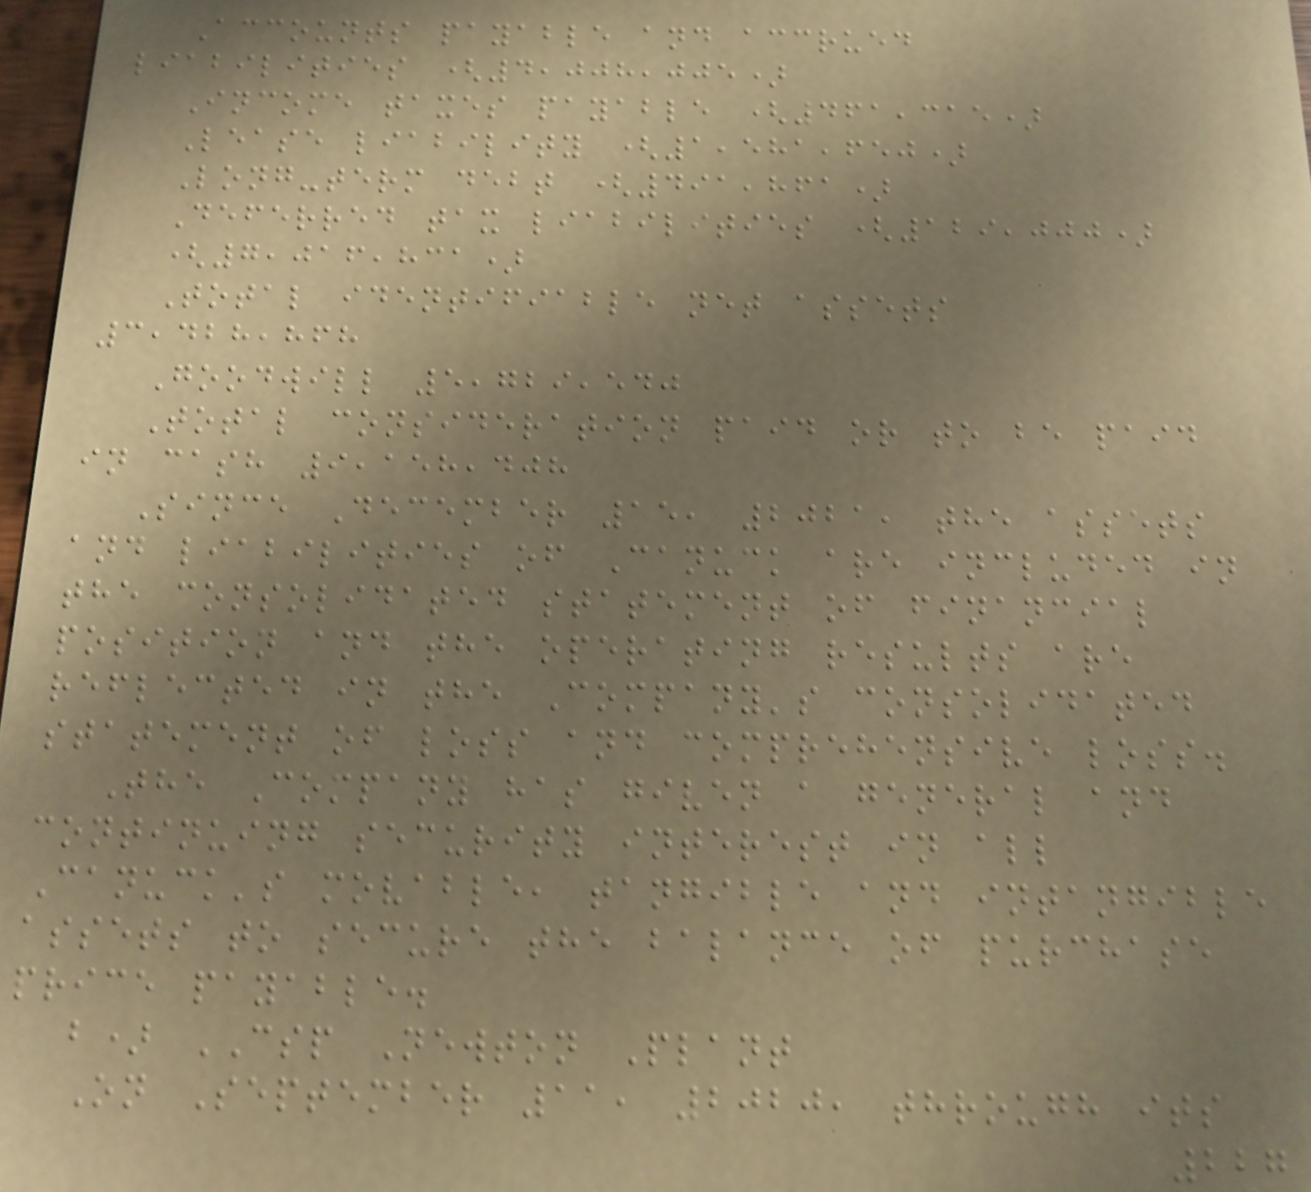Accounts payable and accrued
liabilities (4,008,005)
Income taxes payable (461,315)
Lease liability (1,581,650)
Long-term debt (491,861)
Deferred tax liabilities (129,000)
(7,016,831)
Total identifiable net assets
3,428,868
Goodwill 5,729,540
Total consideration paid or to be paid
in cash 9,158,408
Since December 15, 2021, the assets
and liabilities of Canuck are included in
the consolidated statement of financial
position and the operating results are
reflected in the Company's consolidated
statement of loss and comprehensive loss.
The Company has given a general and
continuing security interest in all
Canuck's movable, tangible and intangible
assets to secure the balance of purchase
price payable.
b) CSP Newton Plant
On September 11, 2020, through its
227
